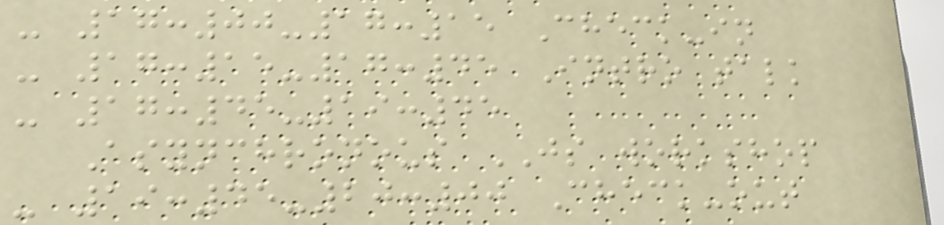- 17:00-17:15 Check-in
- 17:15-17:45 Intro talk
- 17:45-19:45
Asynchronous JS workshop
- 19:45-20:00 Check-out
